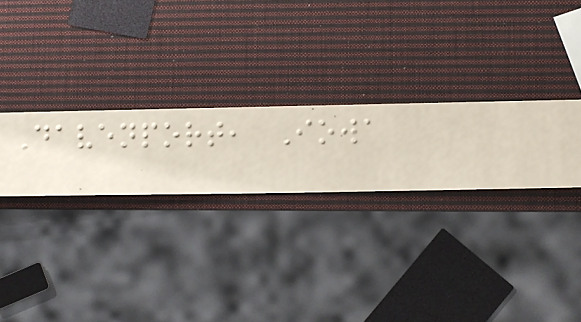Davenport, Iowa
